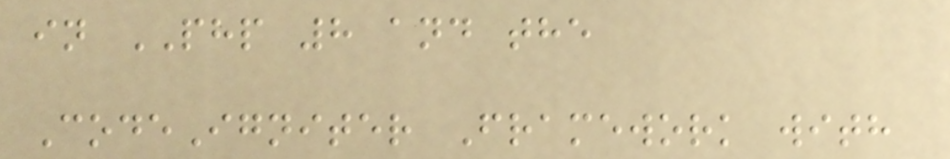in PHP 8 and the
CodeIgniter Framework with
